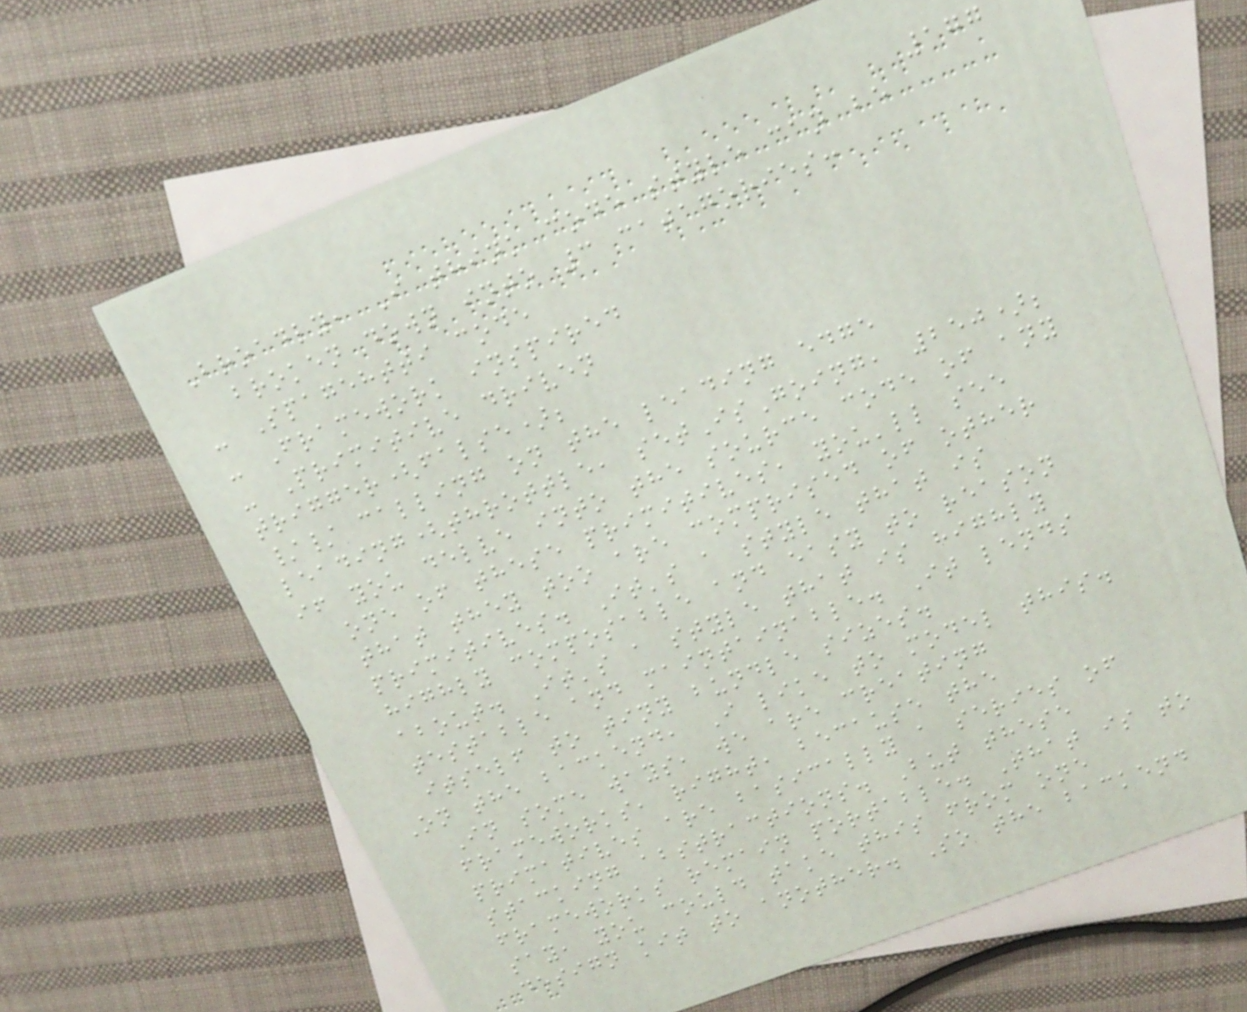177
Broadly, I think code style can be
broken down into 3 catagories:
- Spagehtti code
- Framework inspired
- Primitive driven
trigger(false);
// calling on the leading edge
leading(throttle, setIsGoing, 250);
if you delve into the source code of any
one of these primitives, you'll see
that they too are comprised of other
primitives. It's a style that is
highly composable and easy to reason
about. It's a style that is highly
testable and maintainable. It lends
itself to tiny bundle sizes.
On the backend, I like to model this.
In some ways, we are creating
frameworks, right, because the
primatives are basically a series of
stacking abstractions. But these
frameworks remain portable. That is to
say, you could take this from one
design kit to another. So the backend
